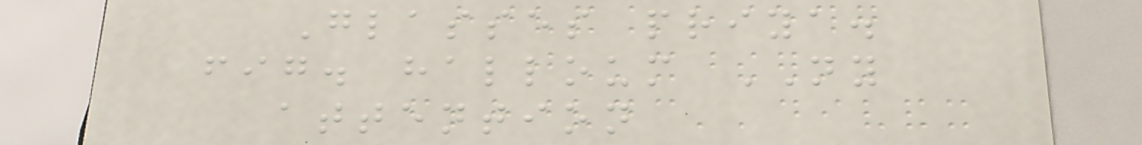Glasses priya.
fig. halloum NY
attention
